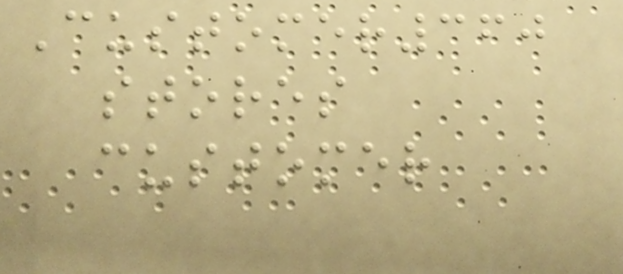Customer360
stores
customer
